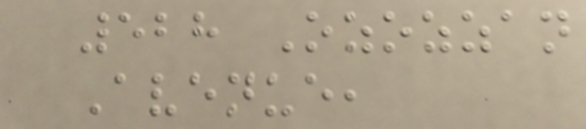528 Ozozzan
Avenue,
